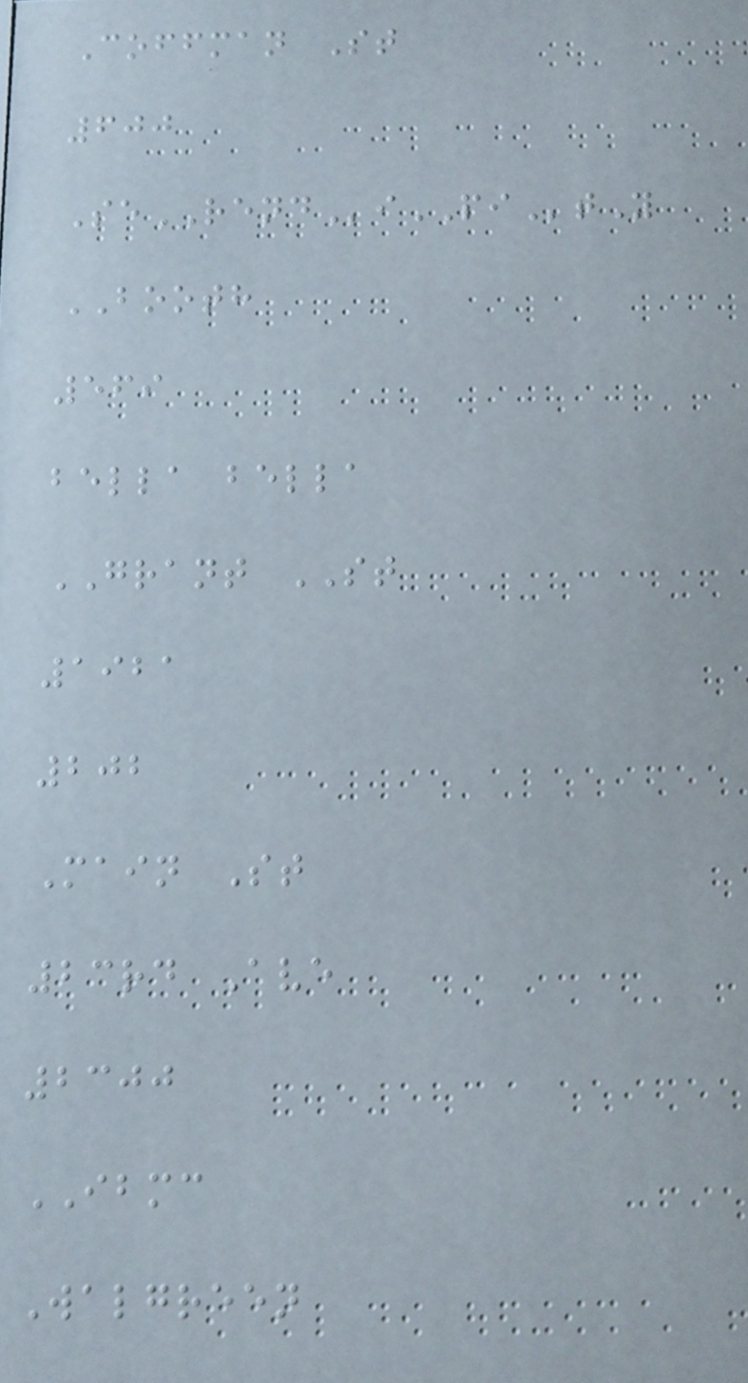Coffman St
600
SeRENDiPItY
BOOTH
569
bella bella
GRANT ST
1921
202
Main St
23rd Ave
2300
IBMC
Walgreen
